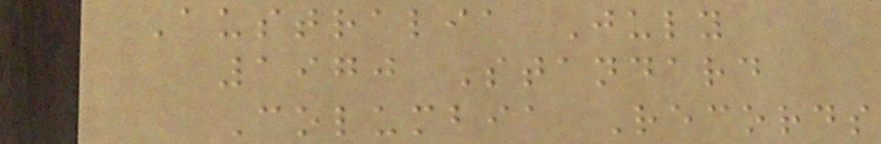Australia July
1970 Standard
Columbia Records
